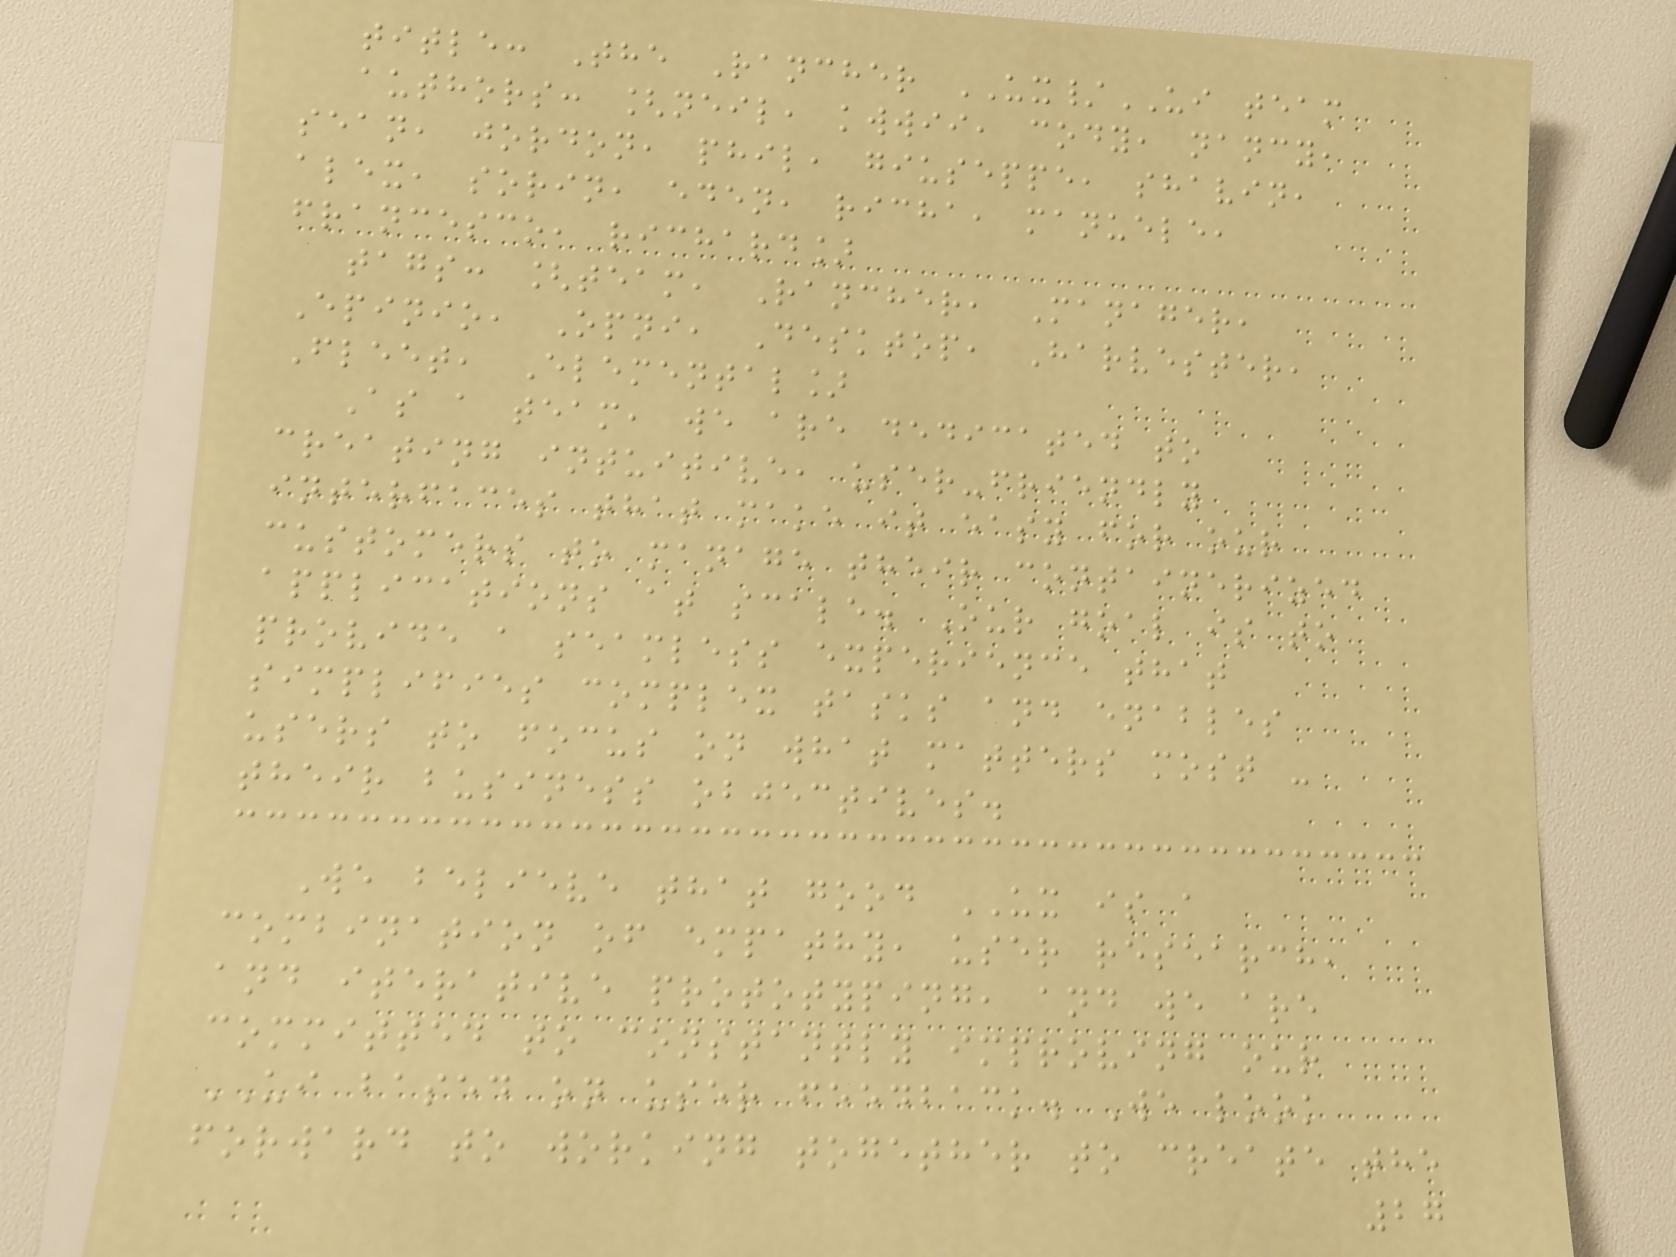title: The Rancher UX/UI team
authors: [neil, kwwii, cody, nancy,
sean, jordon, phil, giuseppe, shavin,
alex, sorin, eden, richa, manuele,
francesco, richard]
tags: [team, Rancher, Manager,
Epinio, Opni, Desktop, Harvester,
Fleet, Elemental]
As a team, we are dedicated to
creating intuitive, user-friendly
interfaces that make it easy for our
customers to manage their containerized
applications at scale. Our goal is to
provide a seamless experience that
simplifies complex tasks and enables
users to focus on what matters most -
their business objectives.
We believe that good UX is a
combination of empathy, user research,
and iterative prototyping, and we are
committed to constantly improving our
UI based on user feedback. We look
forward to working together to create the
27
